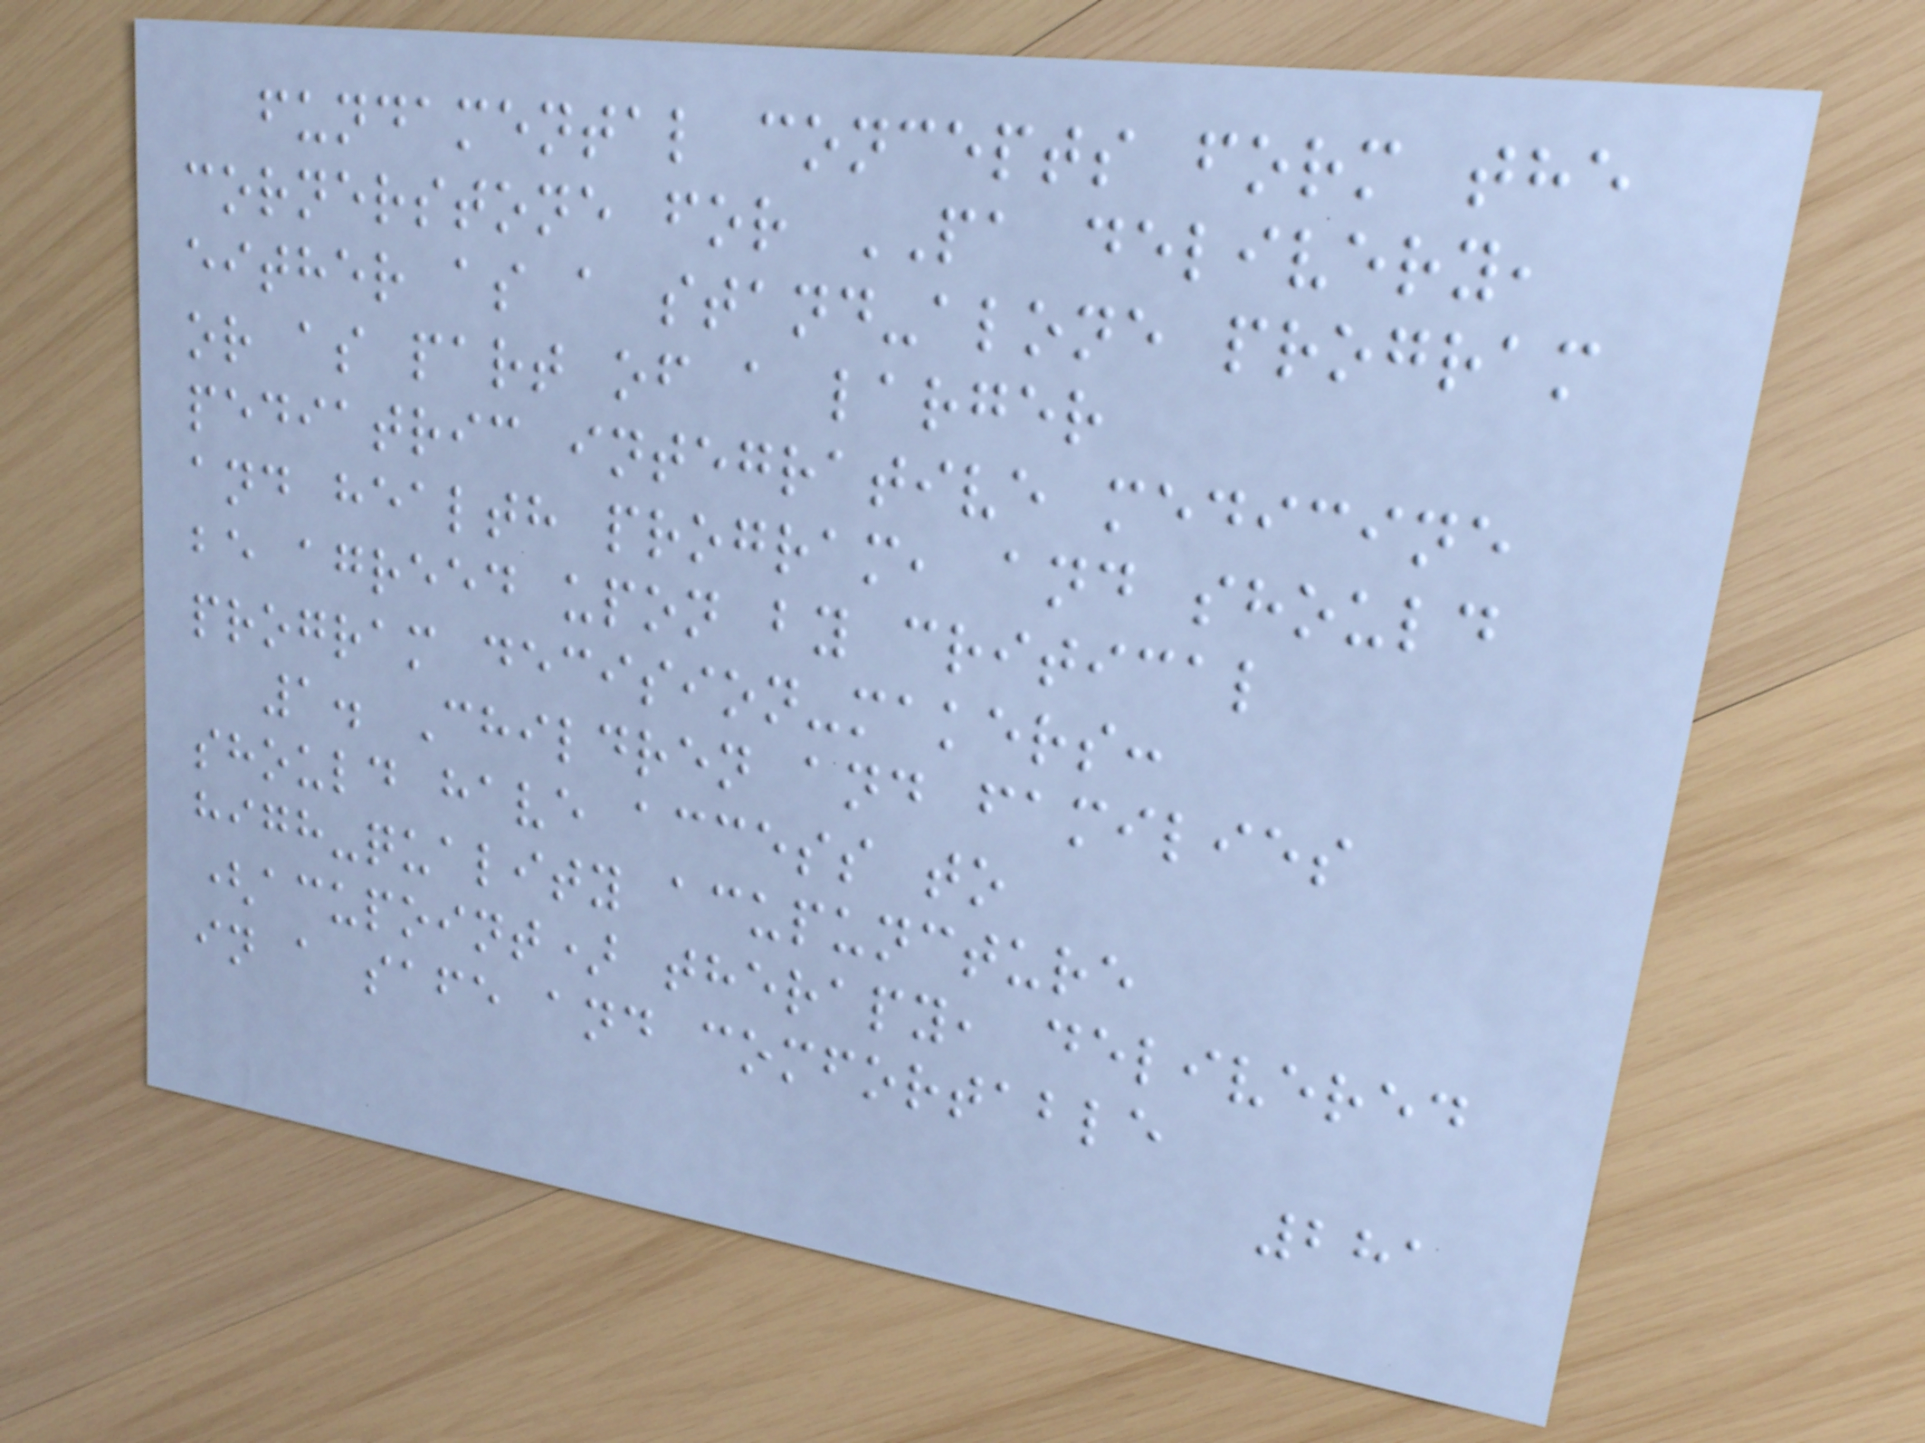fundamental concepts form the
cornerstone for PA delivery,
either as a stand-alone program
or as part of a larger
pediatric integrative medicine
and health program, and should
be agreed upon by critical
program decision-makers:
1. Children and families
should have access to
high-quality acupuncture
(acupoint) therapy, delivered
in a safe and comfortable
281
